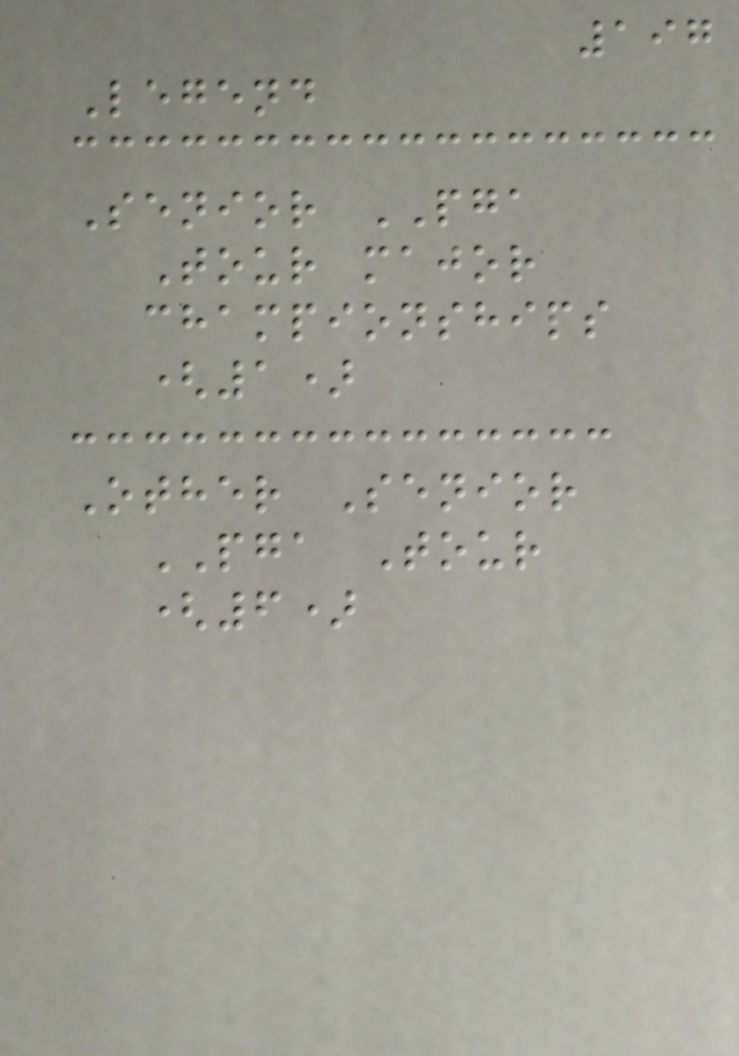197
Legend
Senior PGA
Tour major
championships
(1)
Other Senior
PGA Tour
(6)
